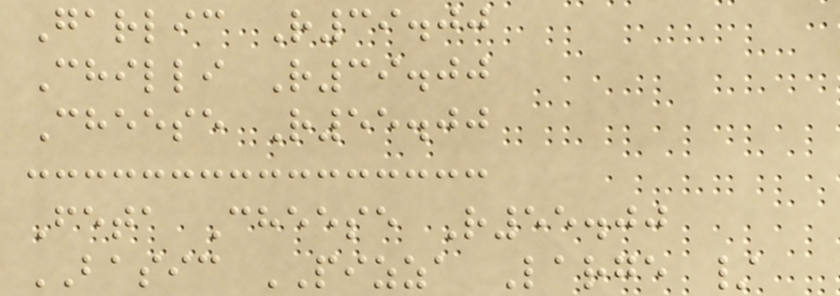Garlic R39.00
Chilli R39.00
Cheese R55.00
Feta Cheese R55.00
BASIC PIZZA Large /
